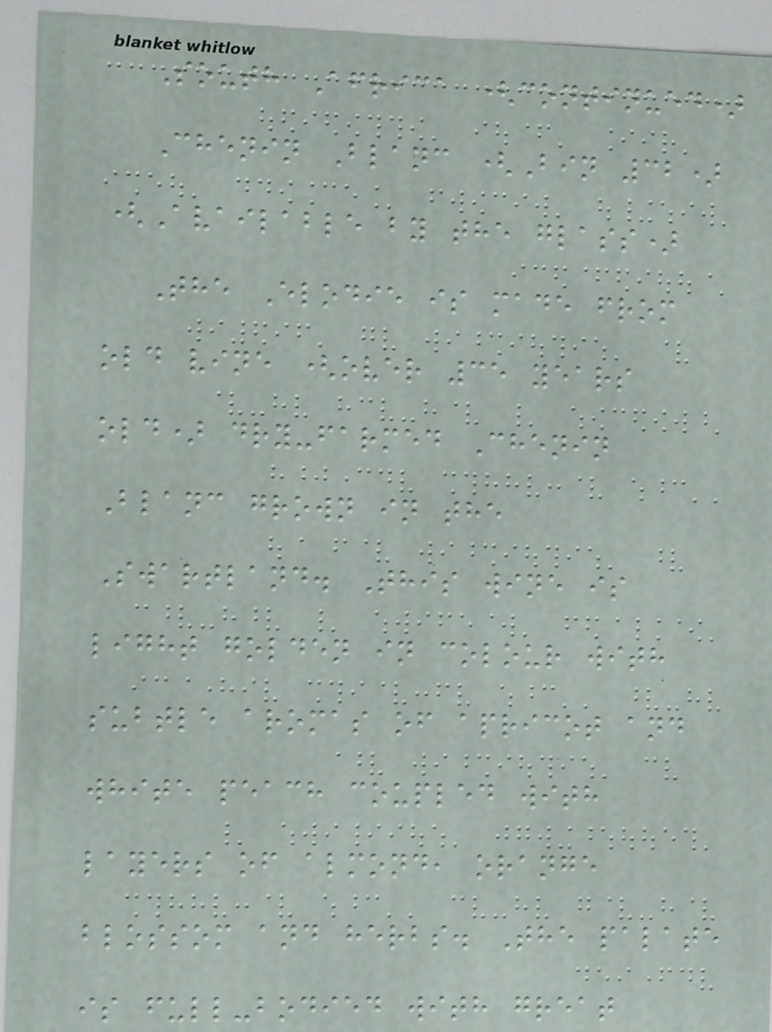South Africa (continued)
Chenin Blanc (Bin 32)
(Available by the glass)
The Elodie is made from
old vine (over 35 years
old) dry-farmed Chenin
Blanc grown in the
Swartland. This wine is
light golden in colour with
subtle aromas of apricot and
white peach coupled with
layers of almond, orange
blossom and herbs. The palate
is full-bodied with great
